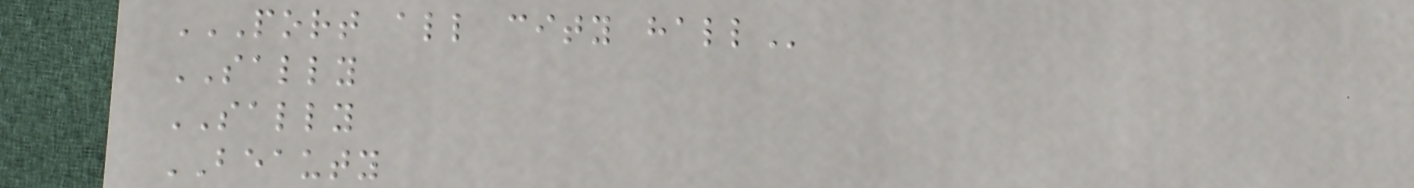PORT ALL CITY HALL
SALLY
SALLY
BEAUTY
